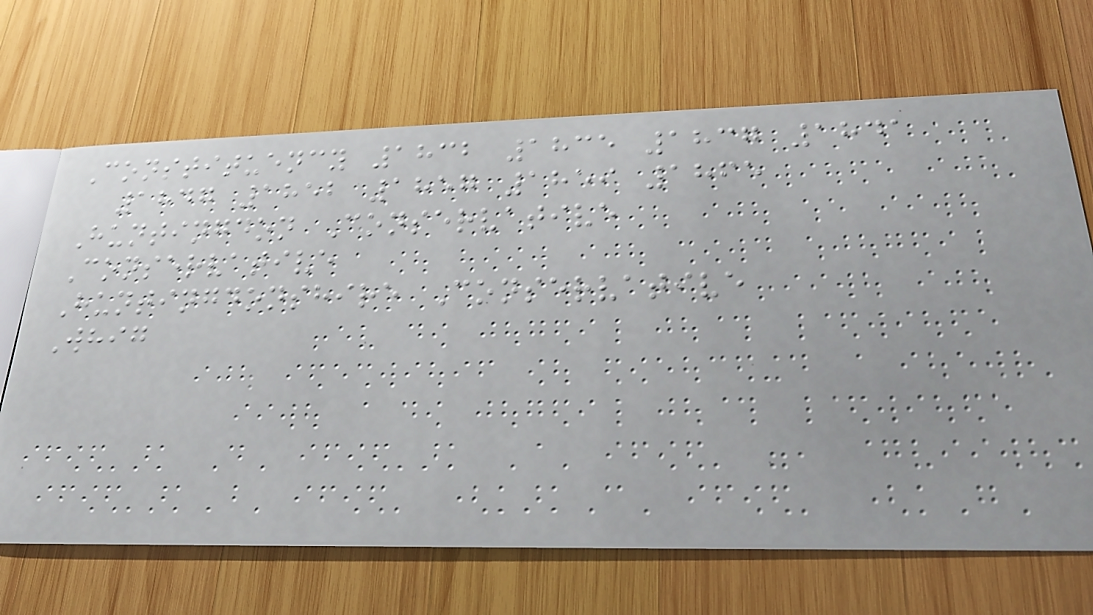Constituency 1832 1835 1837 1841
1847 1852 1857 1859 1865
Huntingdon Conservative
Conservative
Huntingdonshire Conservative
Whig
